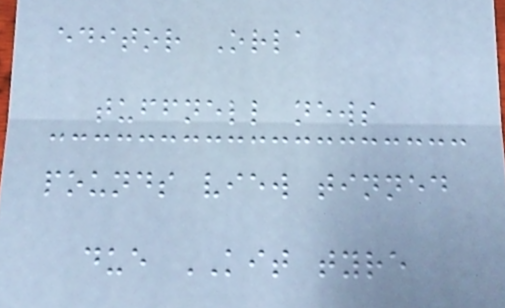editor Orla
tuffnell news
pounds view tinned
due KIT tyre
